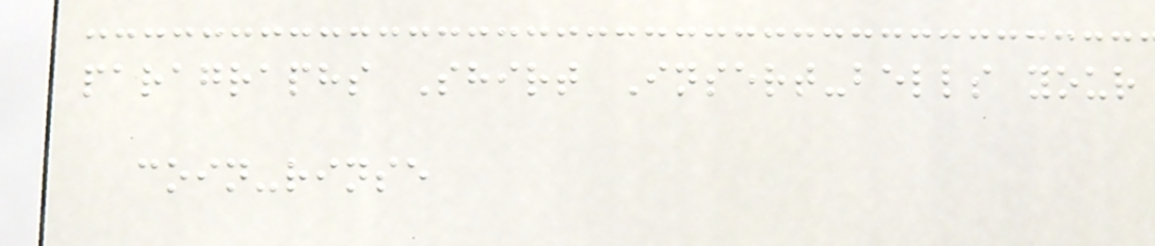paragraphs Shirt Insert-bells your
coin-rinse
